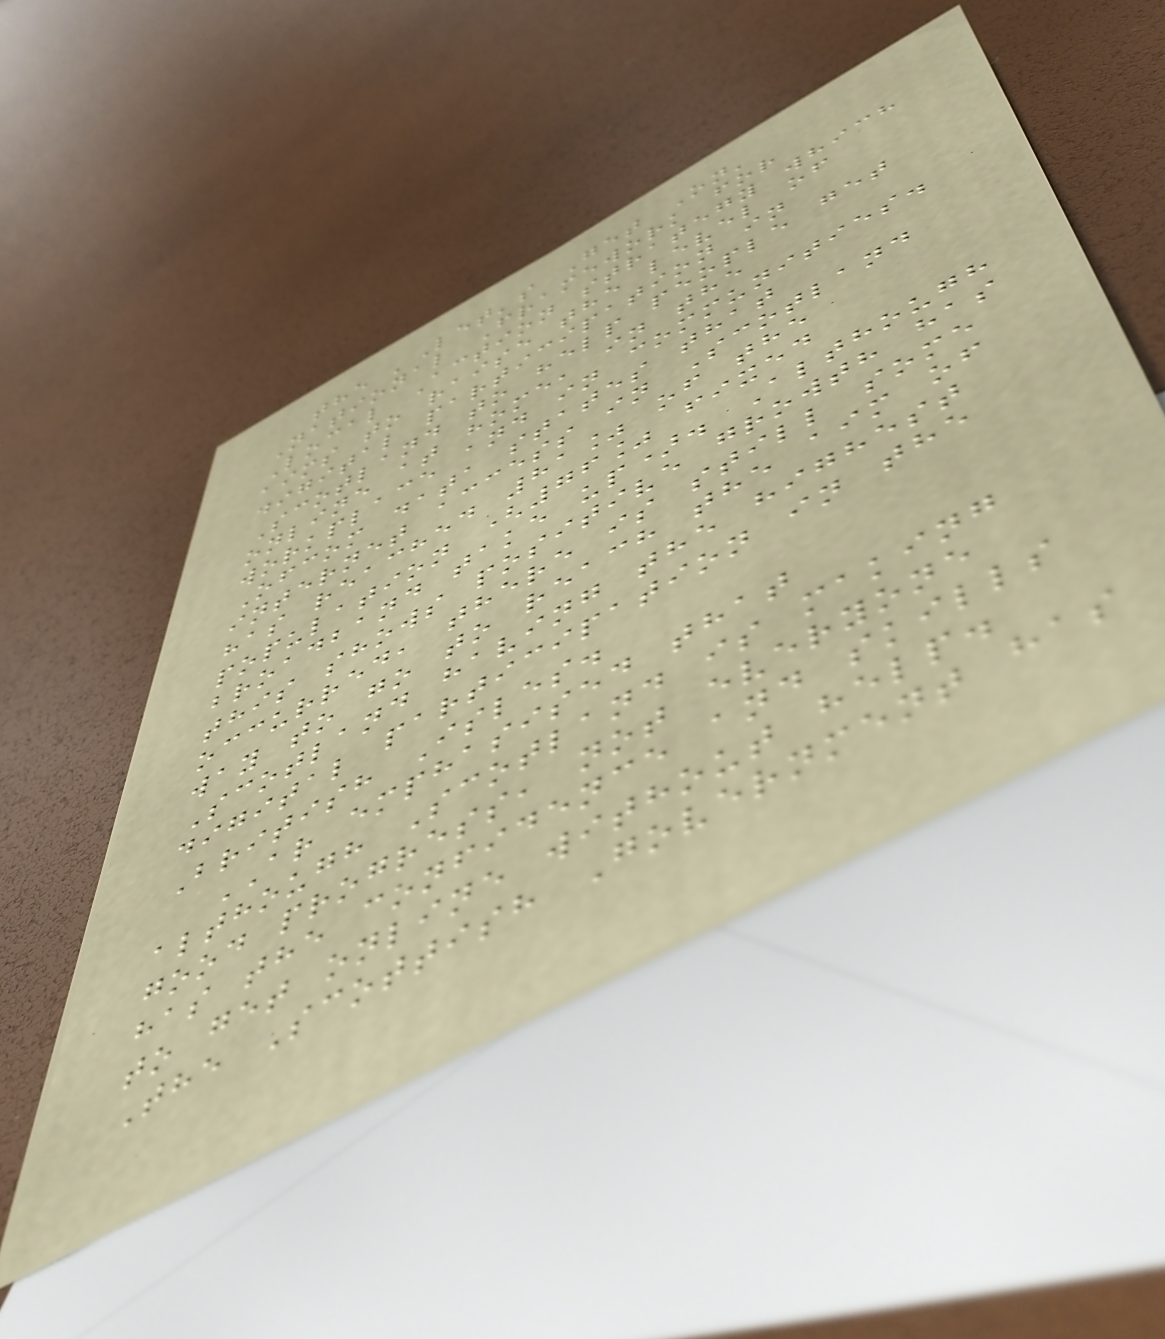the 'Let's Get On'
National Framework for
Local Action strategy which
aims to raise the level of
digital participation in
Scotland to help people get
online at home, in the
workplace and in communities.
Ofcom data states that
internet access in Scotland
has reached 81% of the
population (76% fixed
broadband take up). Although
this shows positive growth has
occurred, there is still some
way to go to reach the aim of
Scotland having the highest
digital participation in the
British Isles.
AR emphasised that
although Scotland is making
good progress, not everyone
has the confidence and skills
to get online without help.
The Scottish Government has
